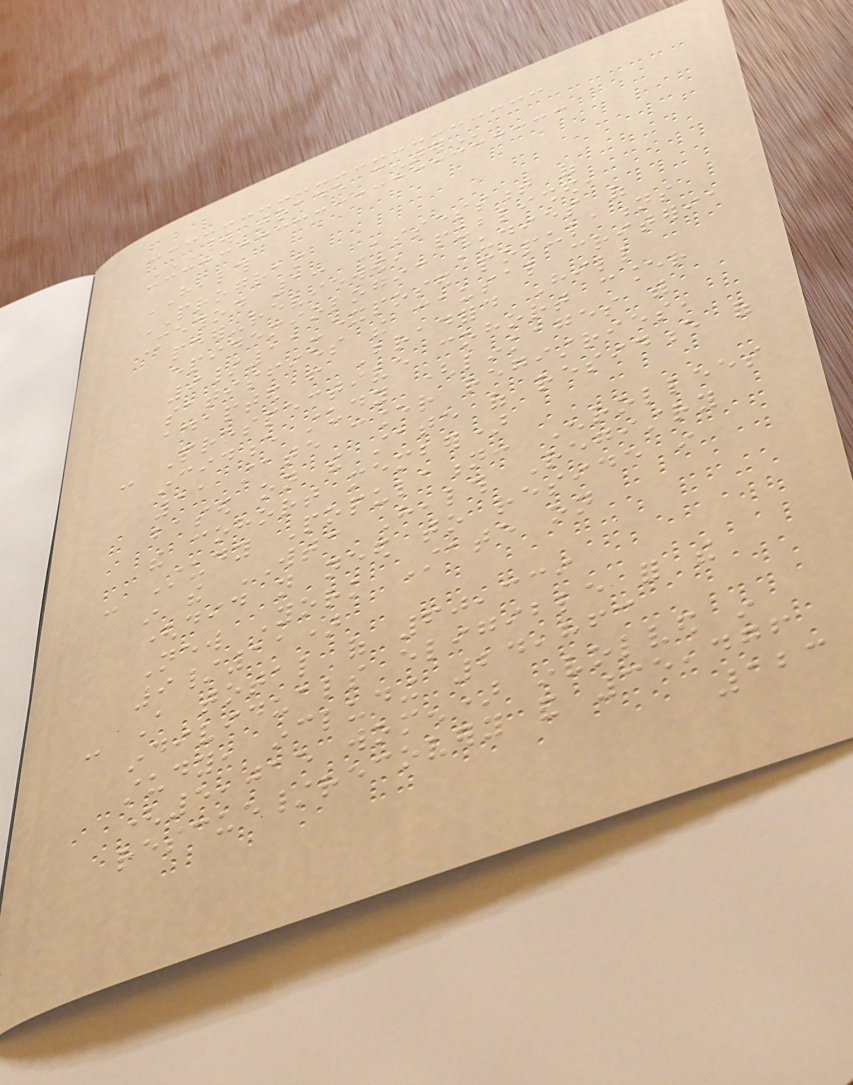WORLD TRADE CENTER
HEALTH
PROGRAM
Method 1: Assessment of
peer-reviewed, published,
epidemiologic studies of
9/11-exposed populations
satisfies the causal criteria
adapted from Bradford Hill
- Prospective cohort cancer
incidence study (linkages with
11 state cancer registries,
based on the state of residence of
the cohort member)
- Study Population: Enrollees
in the WTC Health Registry
(did not need to reside in
New York State on
9/11)
- A total of 60,339
individuals eligible for the
study, including 24,863
(5,015 women) involved in
rescue/recovery and 35,476
123
